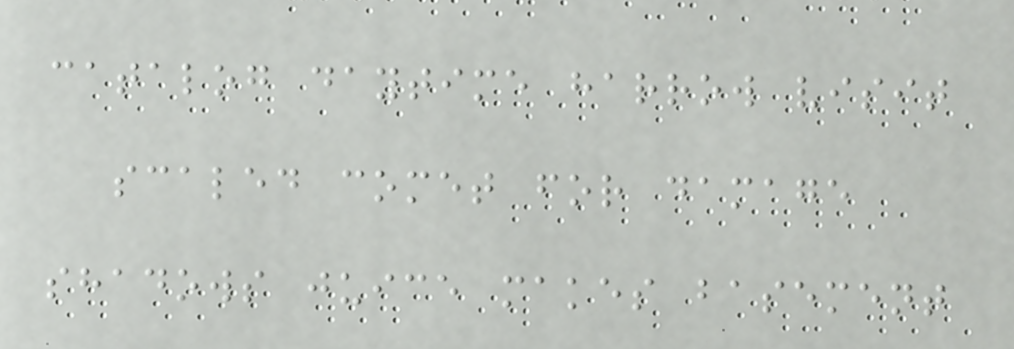catalog daytime harrow visit
scaled comet for damage
shadows juice makes basement
